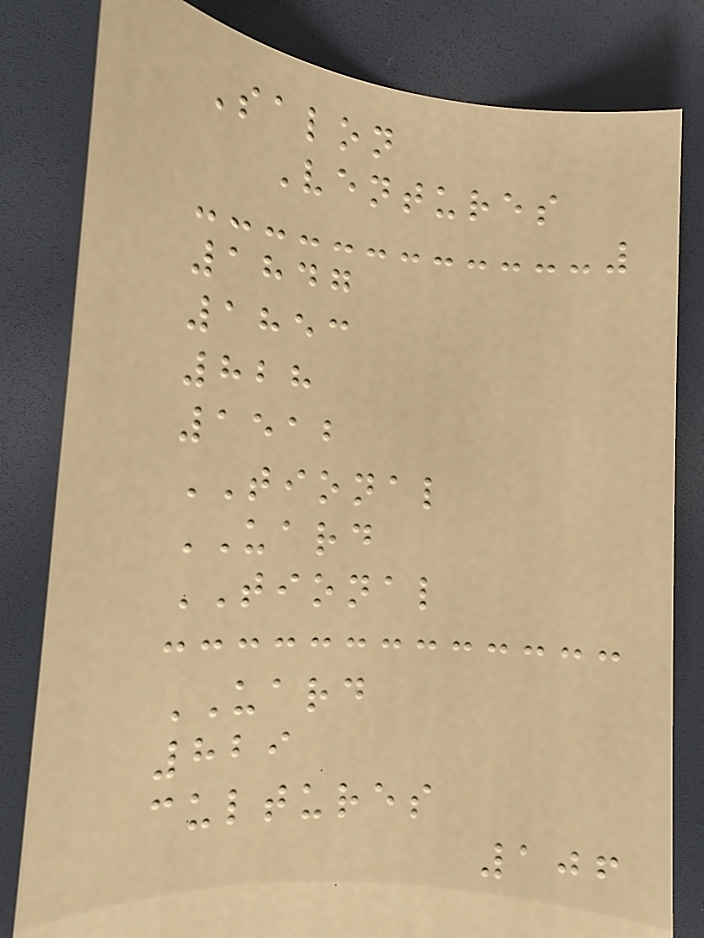Salon
Ventures
1847
1853
828
1512
TIONAL
UARD
TIONAL
UARD
829
cultures
106
